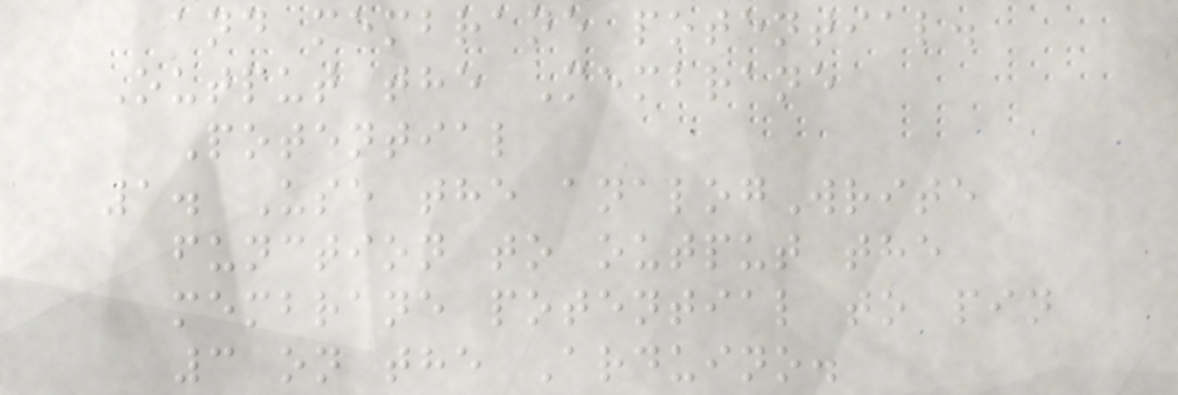and membrane potential.
Output the Membrane
Potential
1. Use the analogWrite
function to output the
membrane potential to pin
3 on the Arduino.
